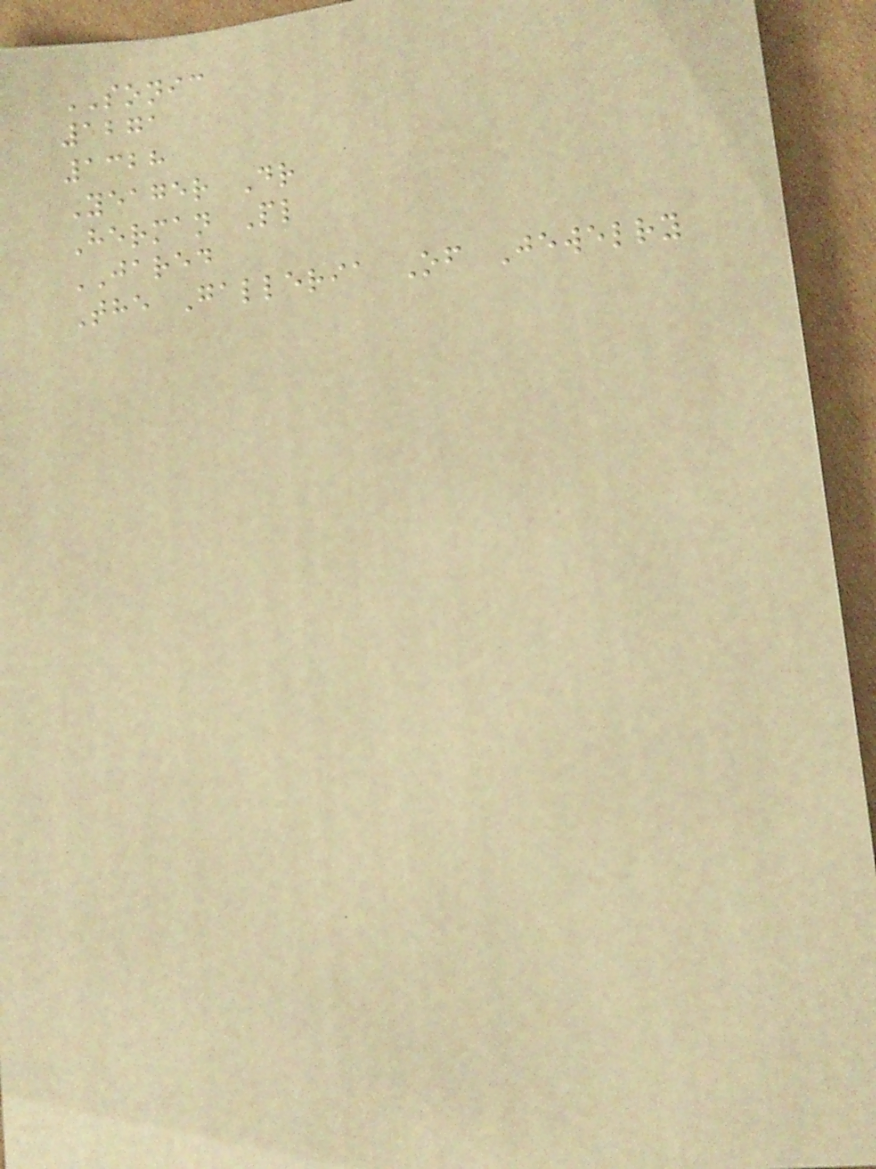SONIC
1271
1328
Yeager Dr
Herman Pl
JARED
The Galleria Of Jewelry
